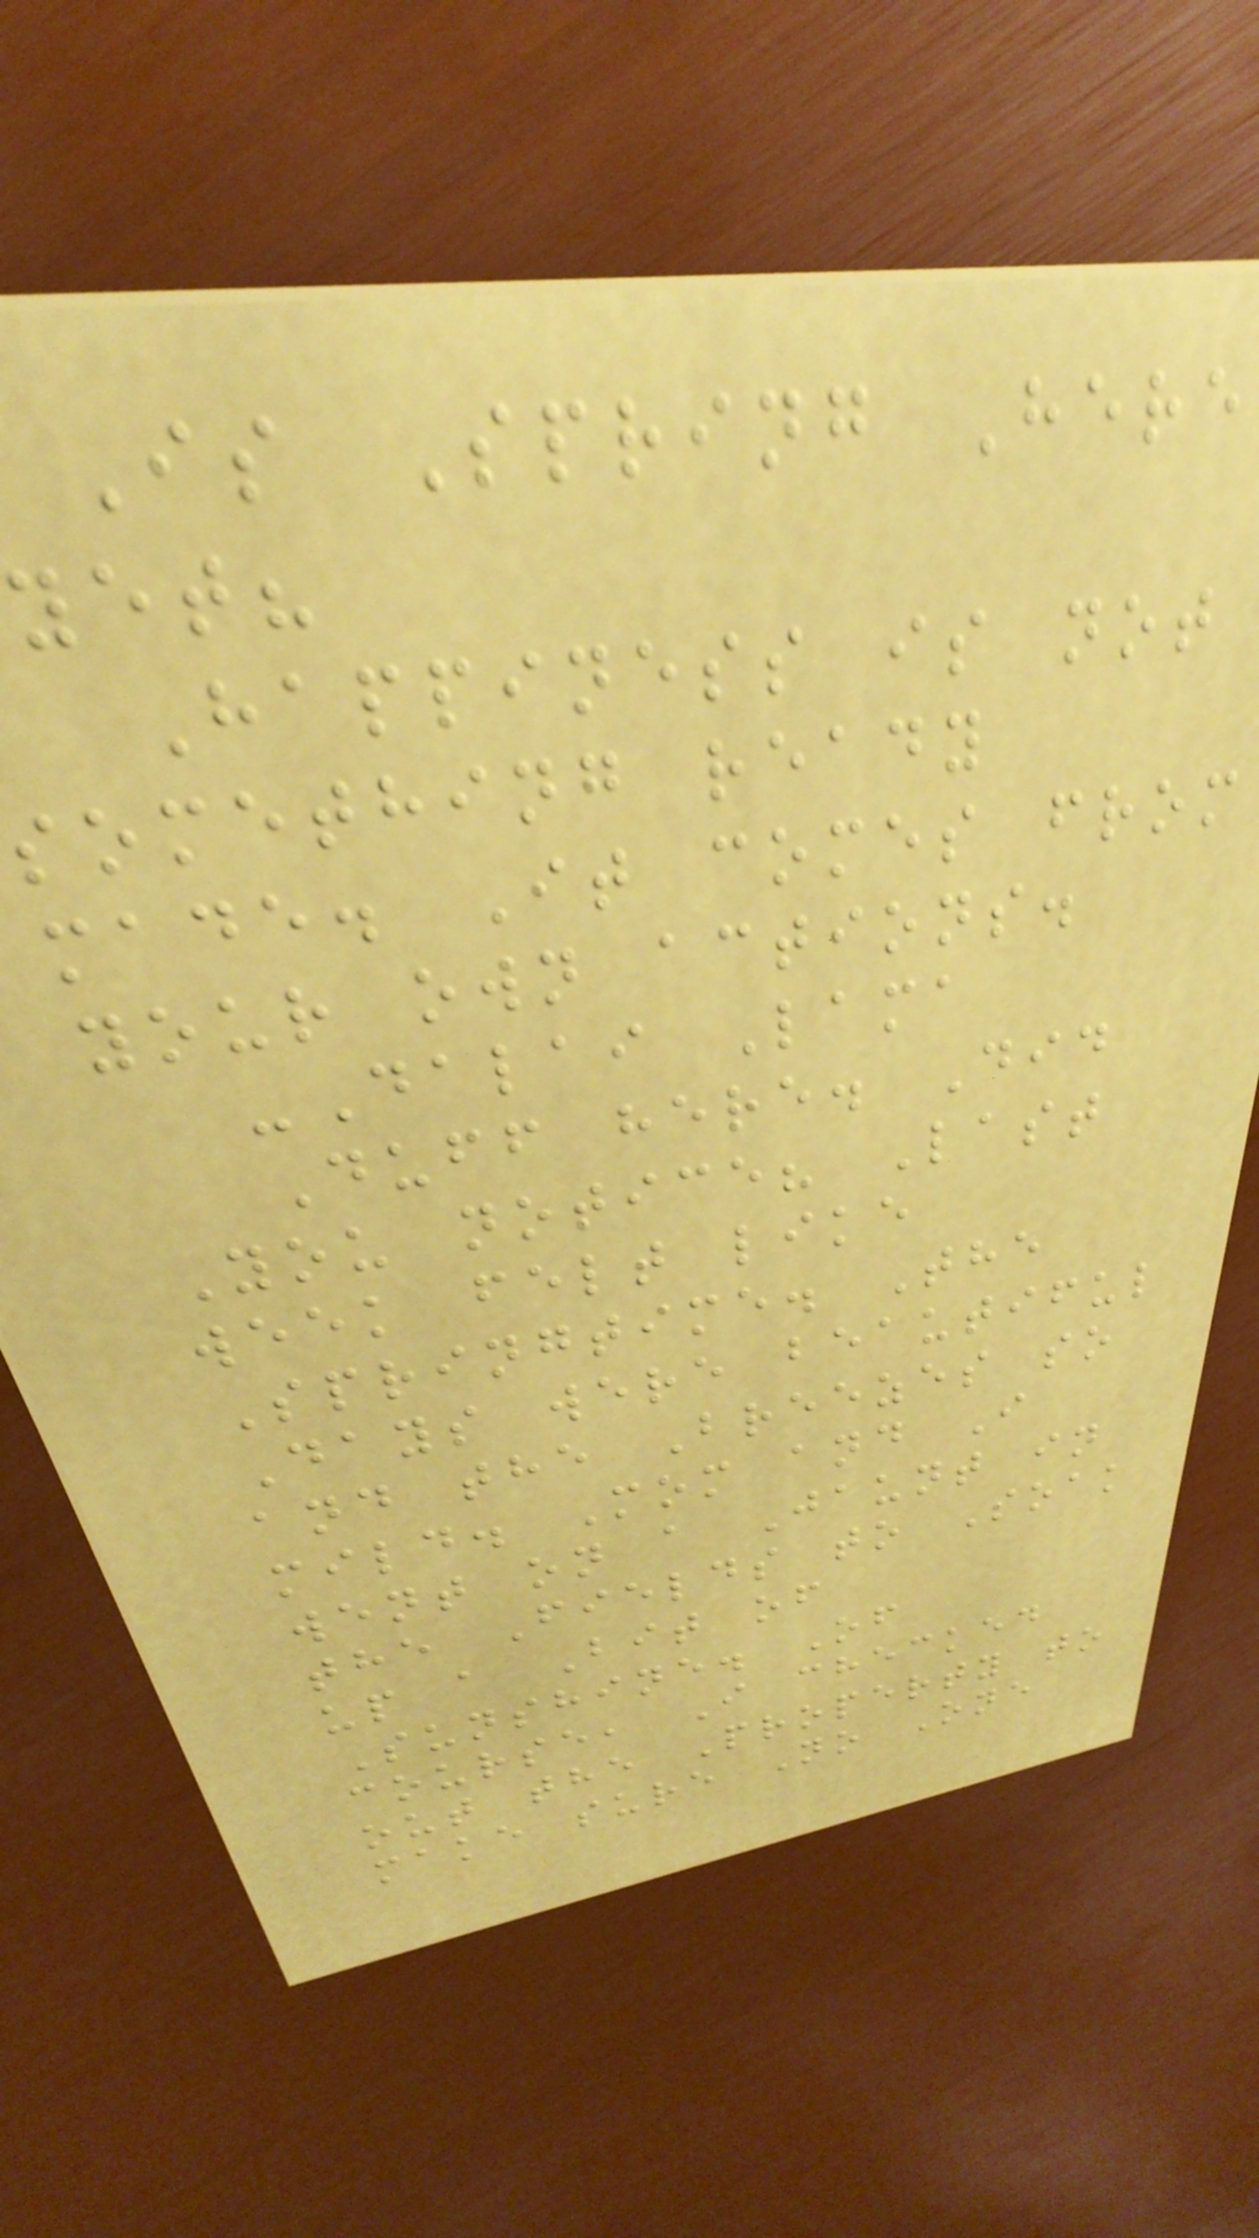Is Spring Here
yet?
Happiness is not
something ready
made. It comes from
your own actions.
-Dalai Lama
Duff here. Did
You notice? Last
week felt like
Springtime. The
Days were beautiful
and the Breezes so
mild. Mom and I
went on a Jaunt in
the Fields to Soak
up a Bit of
Sunshine. Of
course, I checked
out the Property to
make sure No One
